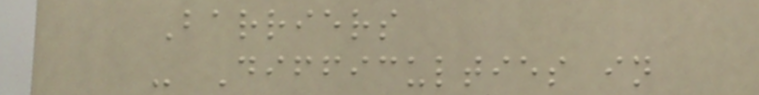Barriers
- Difficulties in
